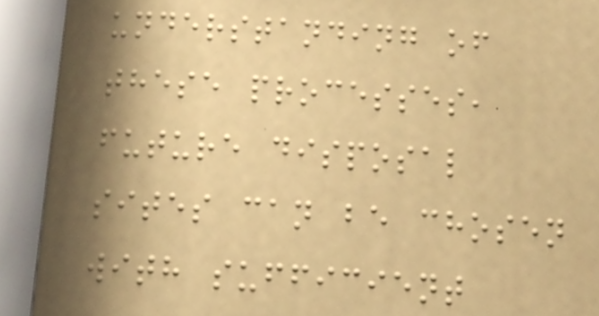understanding of
these processes,
future disposal
sites can be chosen
with sufficient
